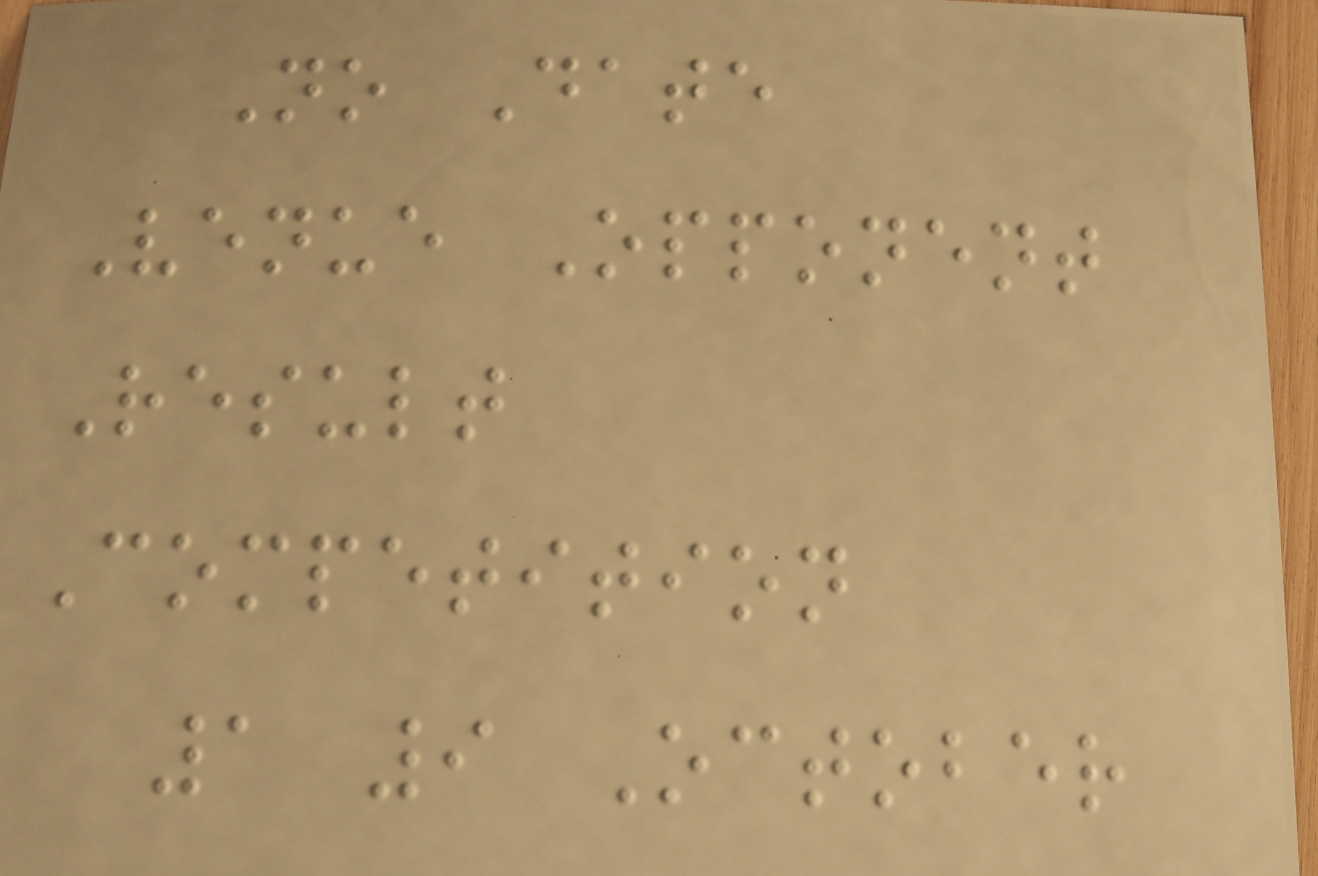No Date
Venue Opponent
Result
Competition
1 9 October
